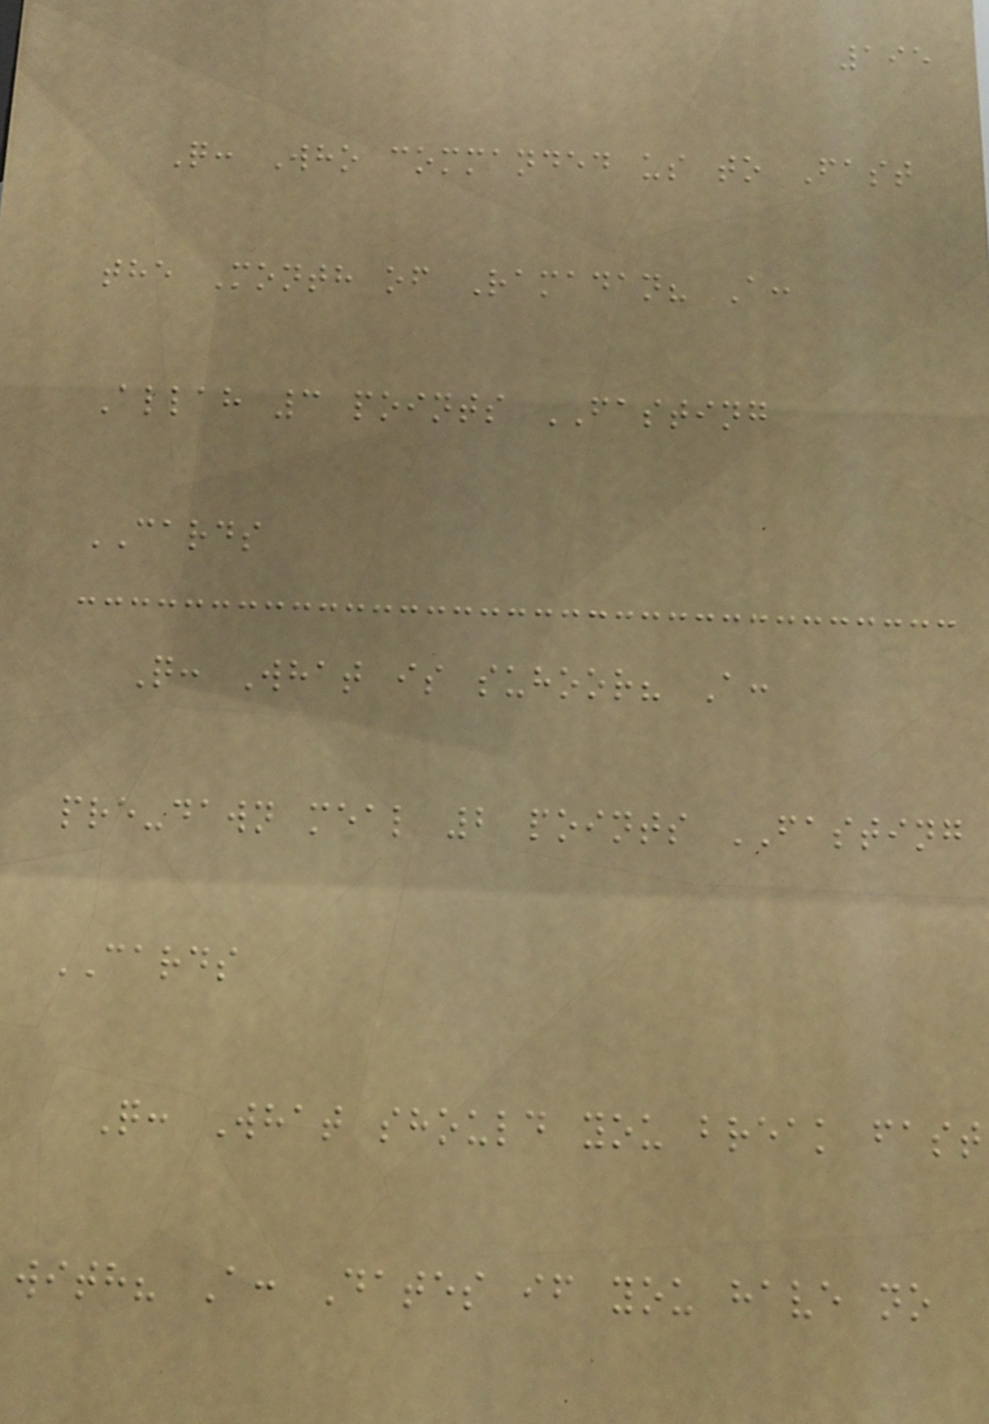195
Q: Who commanded us to Fast
the Month of Ramadan? A:
Allah 3 points FASTING
CARDS
Q: What is suhoor? A:
pre-dawn meal 2 points FASTING
CARDS
Q: What should you break fast
with? A: Dates if you have no
